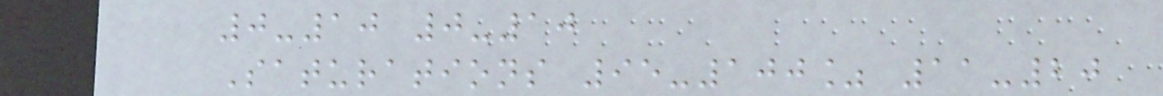0-10 0-10
Saturations 95-100% 11-20
